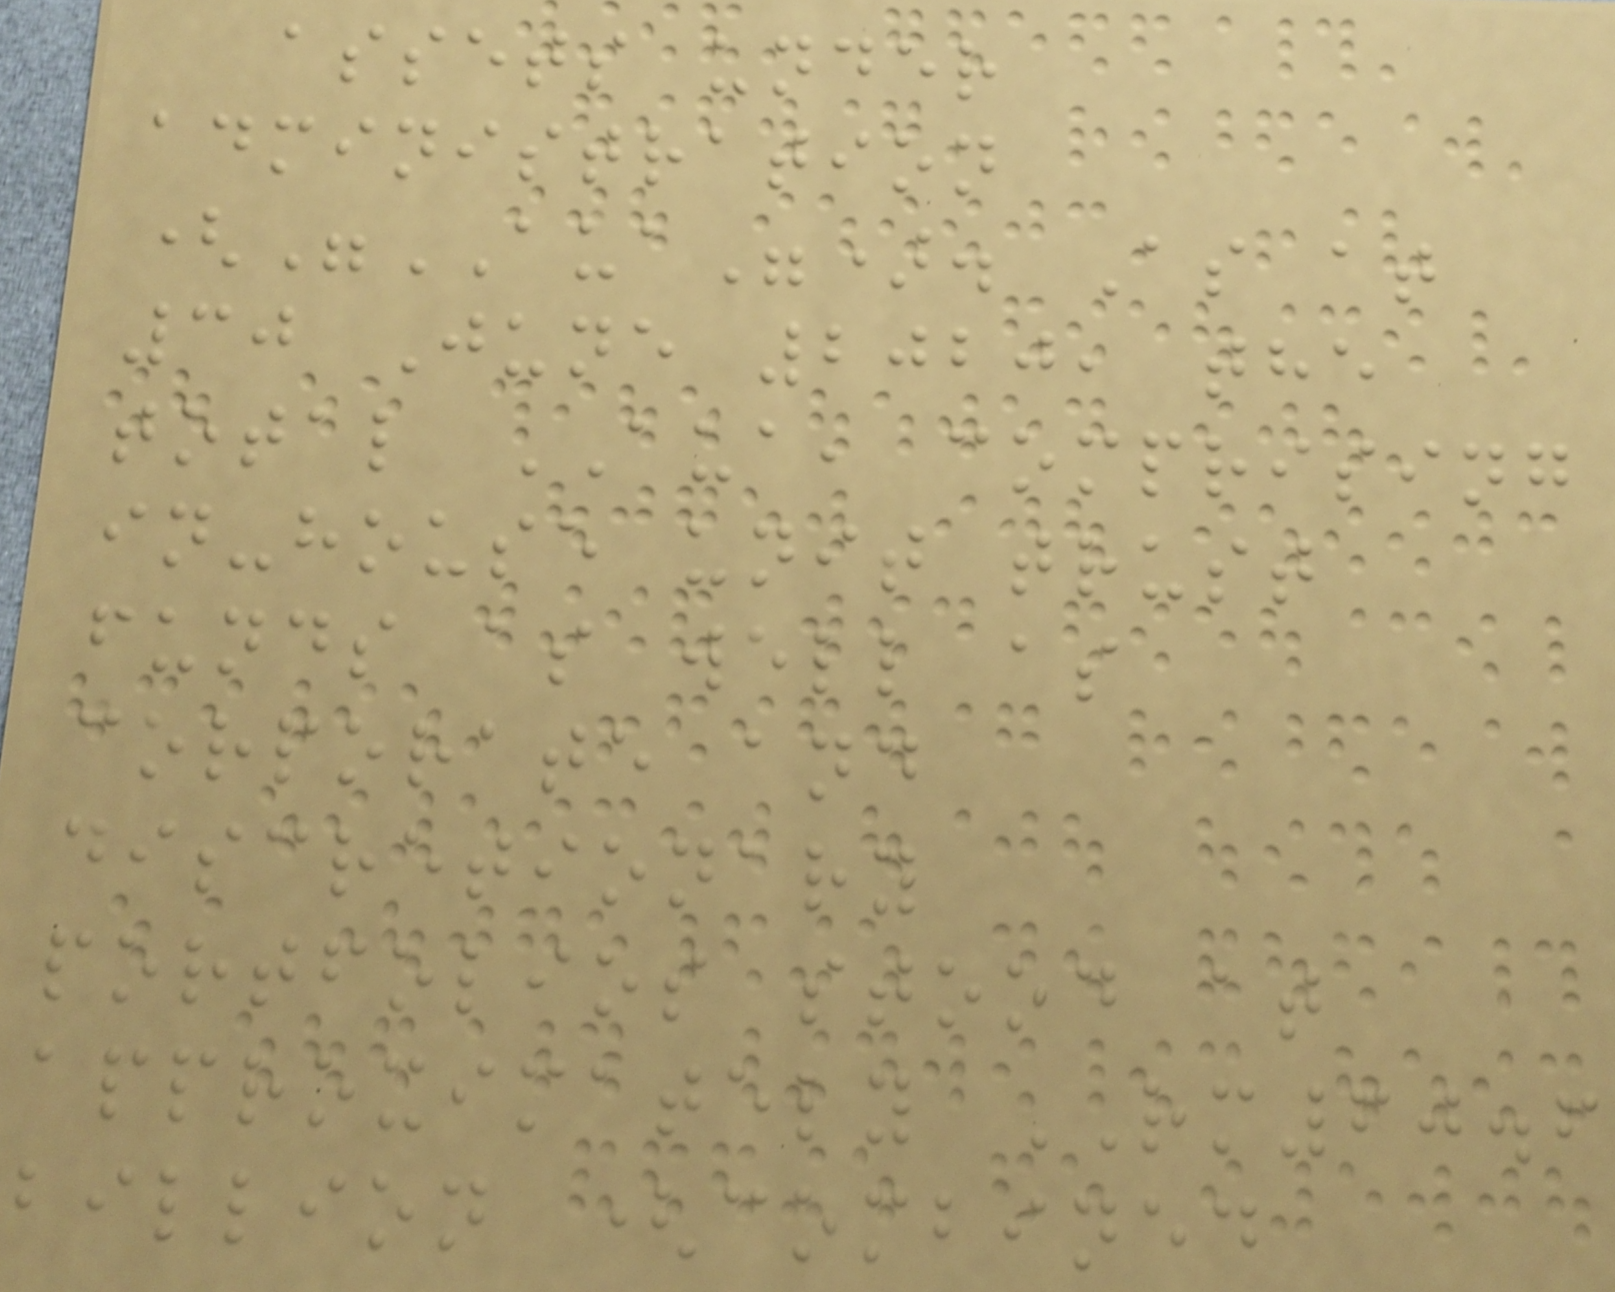assets under
administration
("AUA"). As at
30 June 2020, the
total AUA, comprising
in-house unit trust
funds as well as
corporate and
discretionary
portfolios stood at
approximately RM60.6
billion (combined
